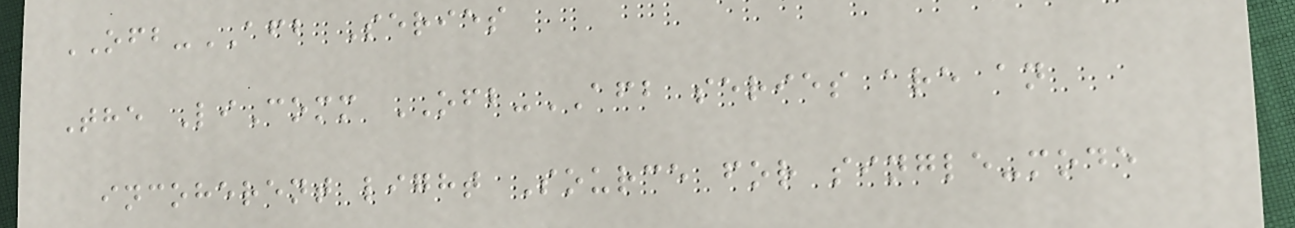OFB-AFB Series
The LiComm OFB-AFB series are an
incoherent light Source for single-mode
